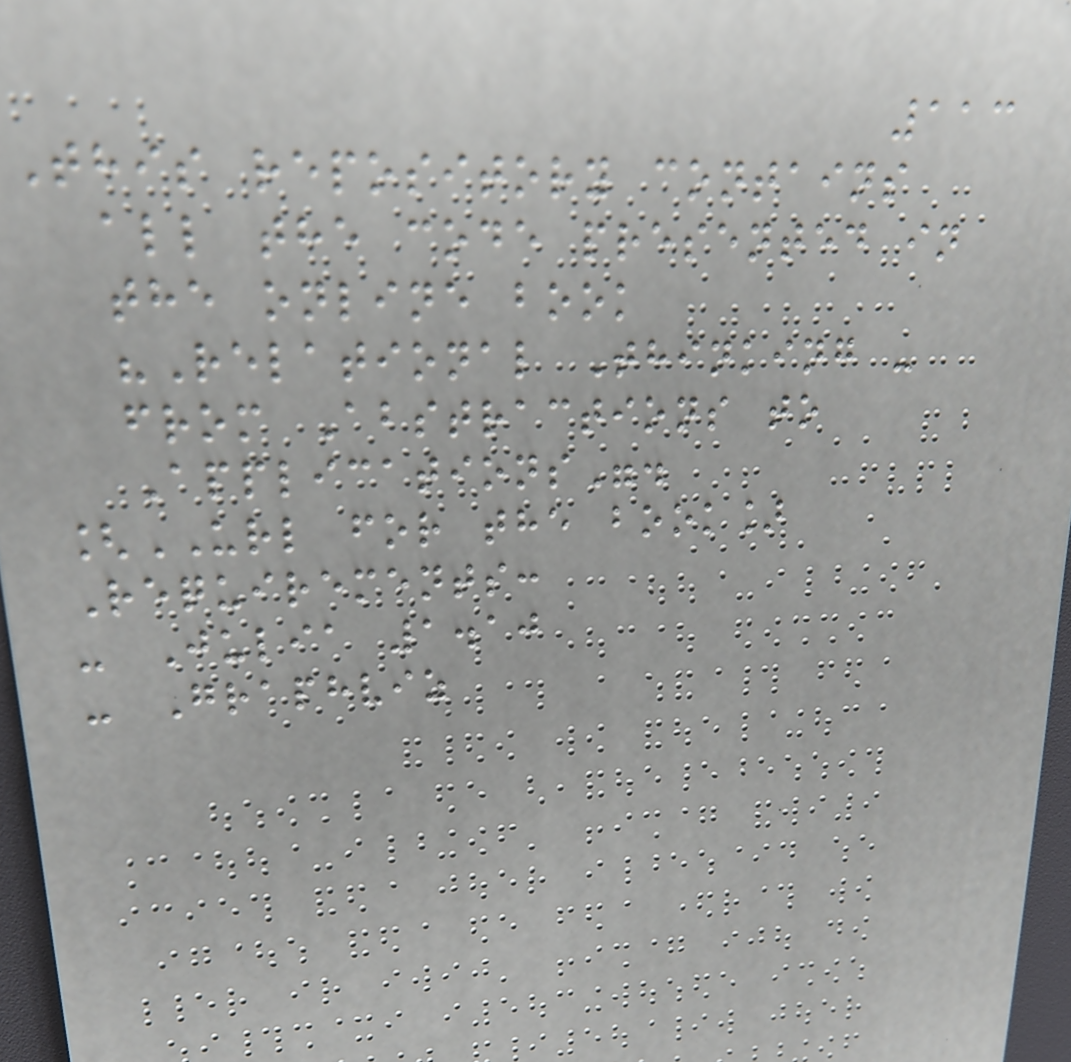113
This repository contains
all the code presented in
the online book
"Relational Thinking -
from Abstractions to
Applications".
[URL for the book]
Requirements:
- Julia 1.10
- Graphviz
